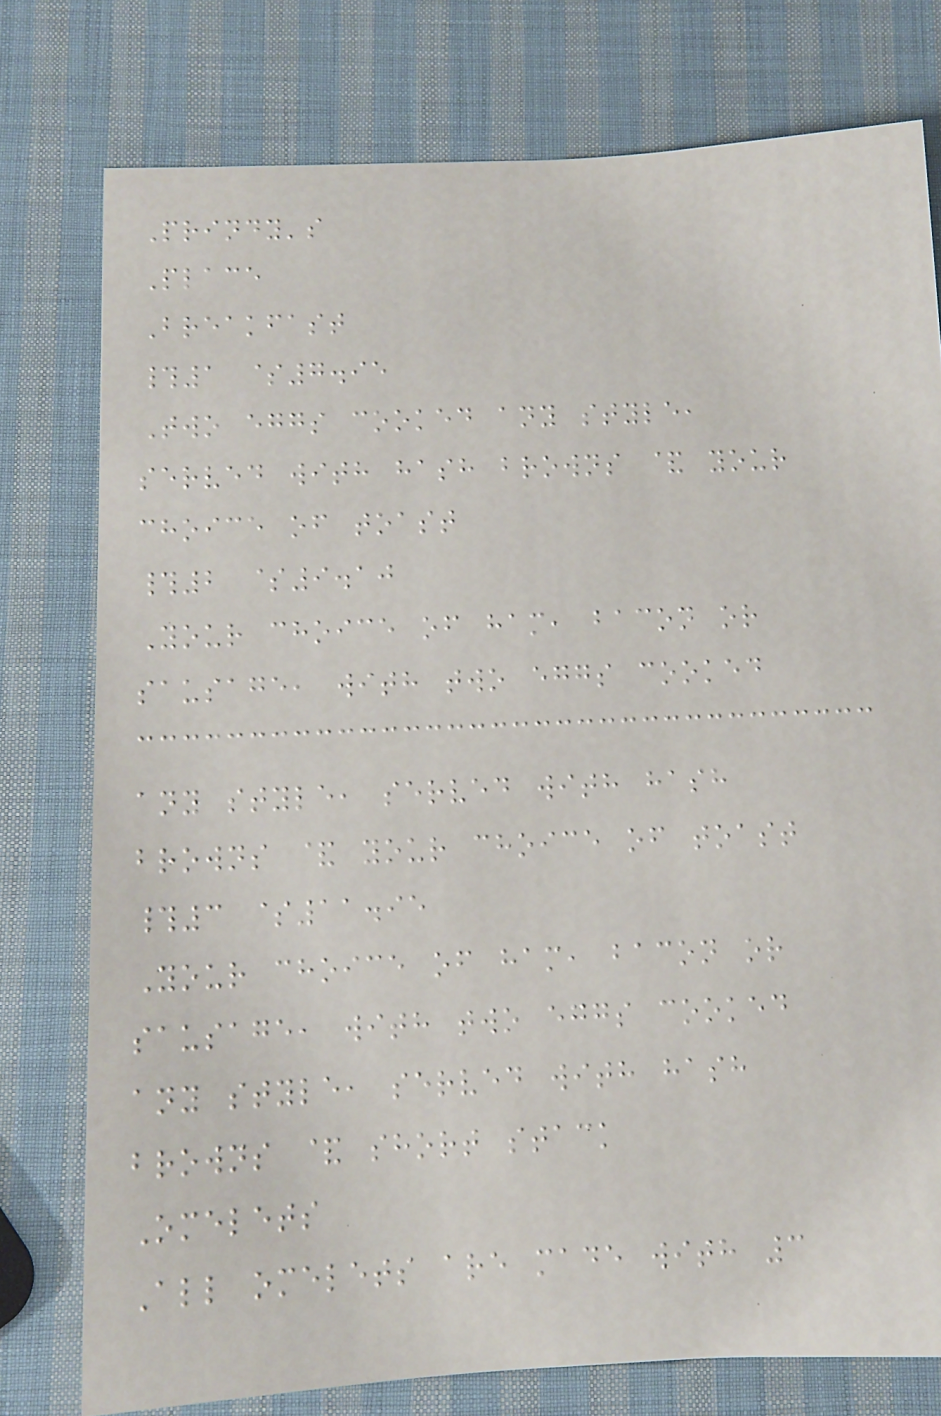Prindy's
Place
Breakfast
#1 $7.95
Two eggs cooked any style,
served with hash browns & your
choice of toast
#2 $9.10
Your choice of ham, bacon or
sausage, with two eggs cooked
any style, served with hash
browns & your choice of toast
#3 $11.95
Your choice of ham, bacon or
sausage, with two eggs cooked
any style, served with hash
browns & short stack
Omelets
All omelets are made with 3
